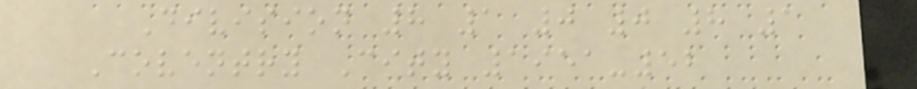Division 8 1 0 0 8 1
Coventry City 1951-52
